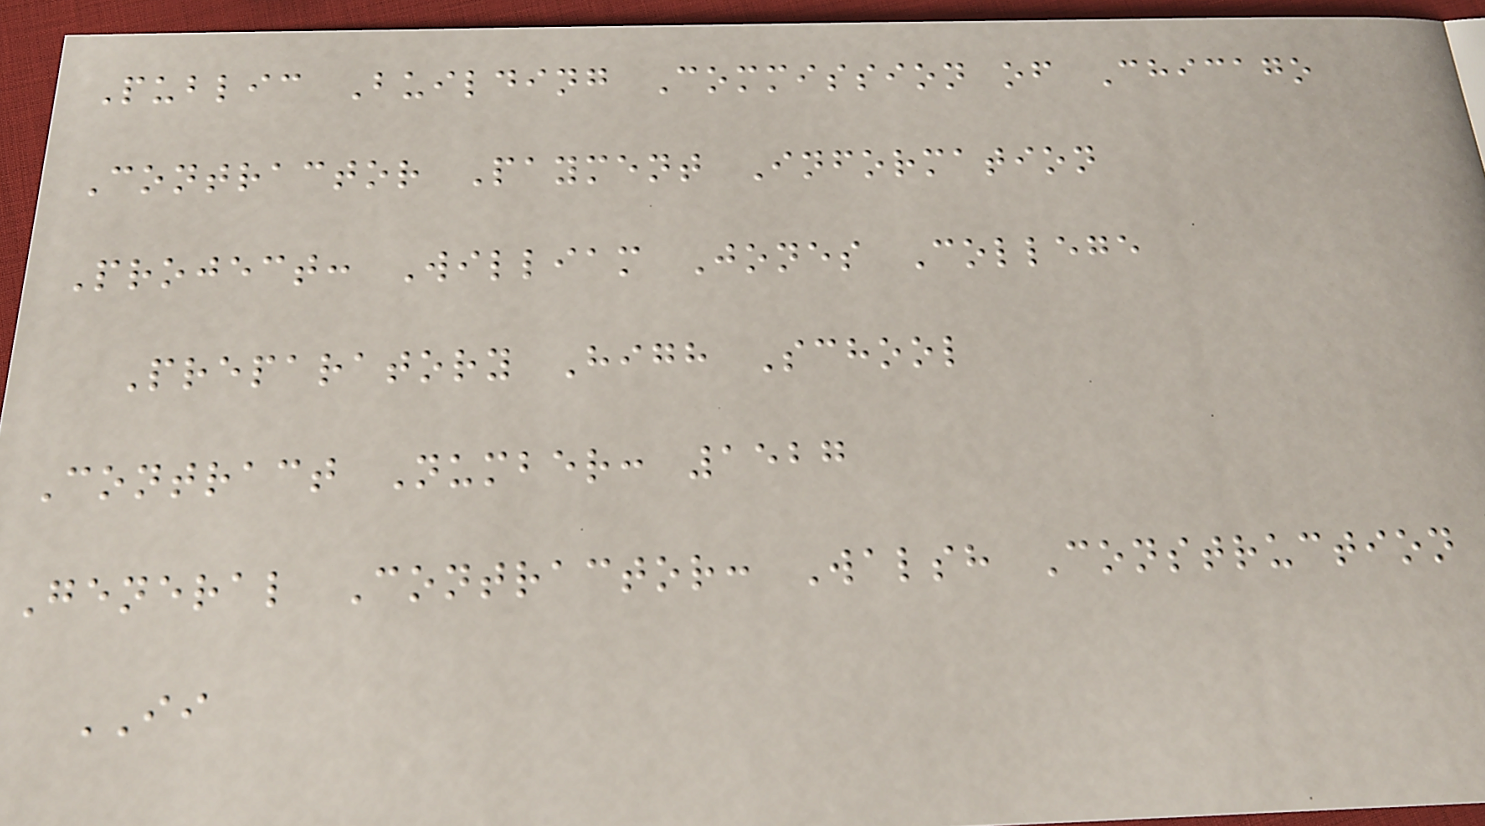Public Building Commission of Chicago
Contractor Payment Information
Project: William Jones College
Preparatory High School
Contract Number: 1527
General Contractor: Walsh Construction
II
